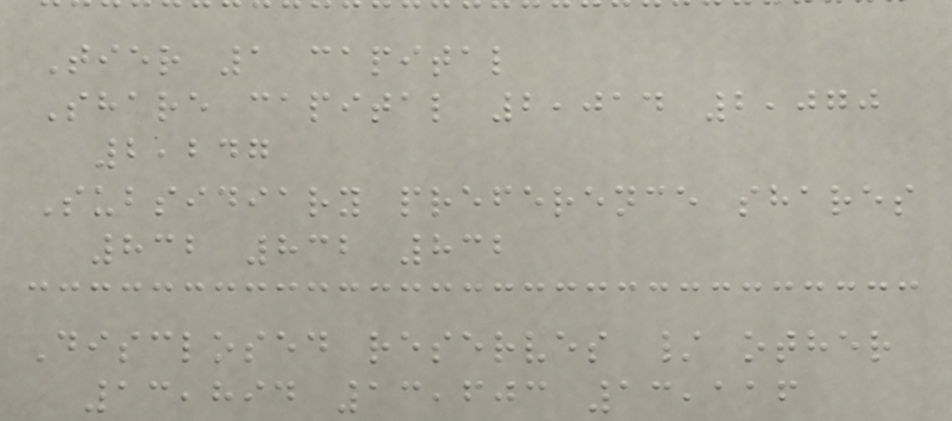Tier 1 capital
Share capital 2,014 2,070
2,247
Subsidiary preference shares
832 832 832
Disclosed reserves / other
13,894 13,603 13,116
